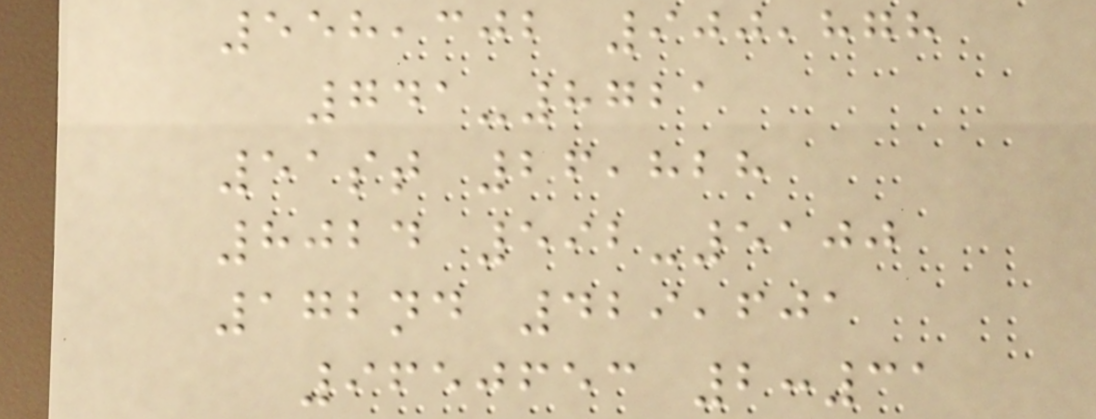558,302 900,878
741-8721
51st 26,828
8024 592-5100
172nd 429,601
9650653 2:31
